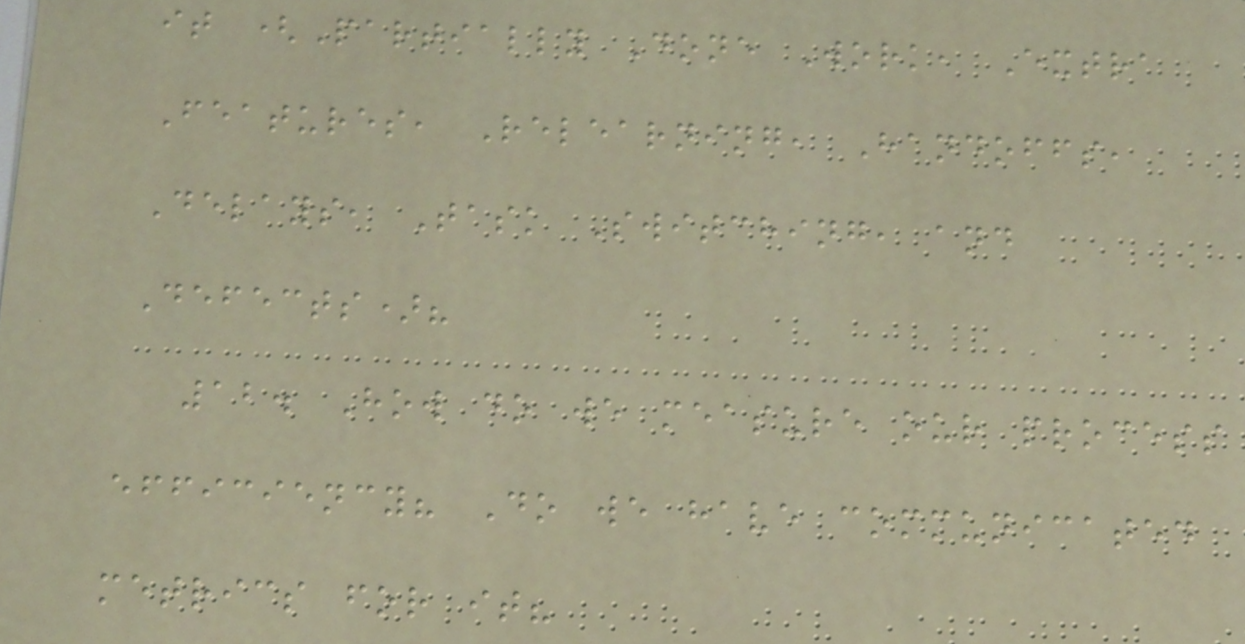it (Partially Done Work, Extra
Features, Relearning, Handoffs,
Delays, Task Switching, and
Defects)?
12. How do we measure our process
efficiency? Do we have communicated
metrics for it?
